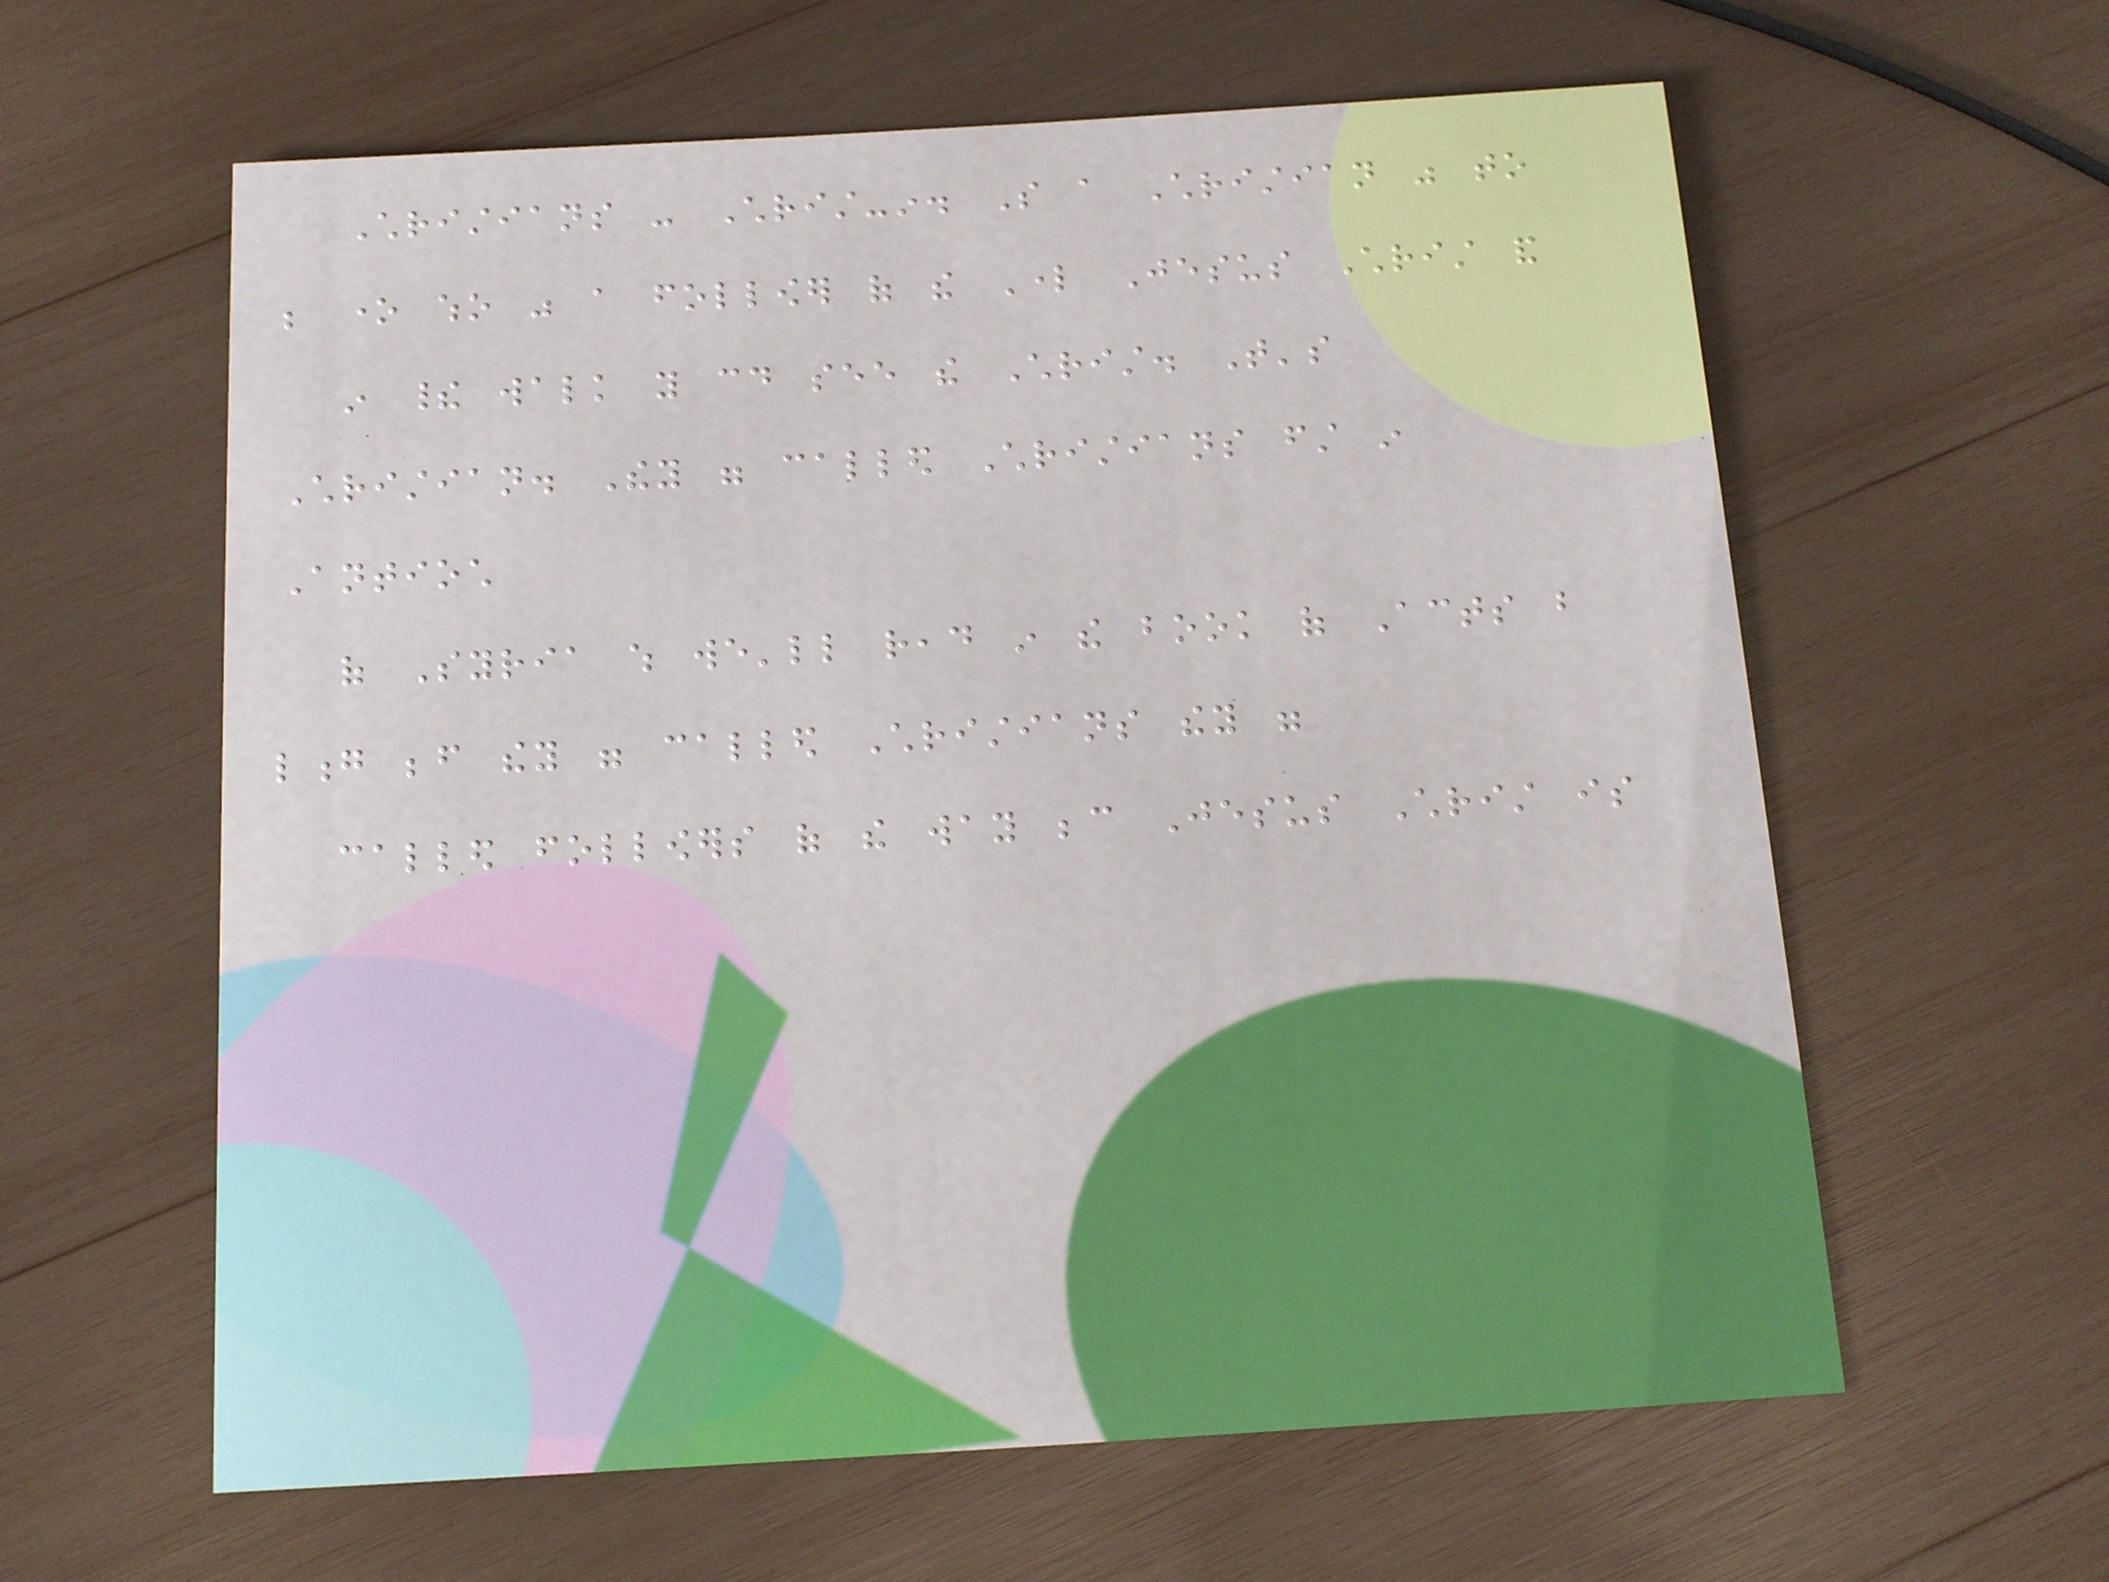Christians - Christ-in. So a Christian was to
be one who was a follower of the Lord Jesus Christ and
in their walk you could see the Christ. That's
Christian. They were called Christians first in
Antioch
of Syria which we'll read in the book of Acts but
long before they were called Christians they were
called followers of the way because Jesus Christ is
